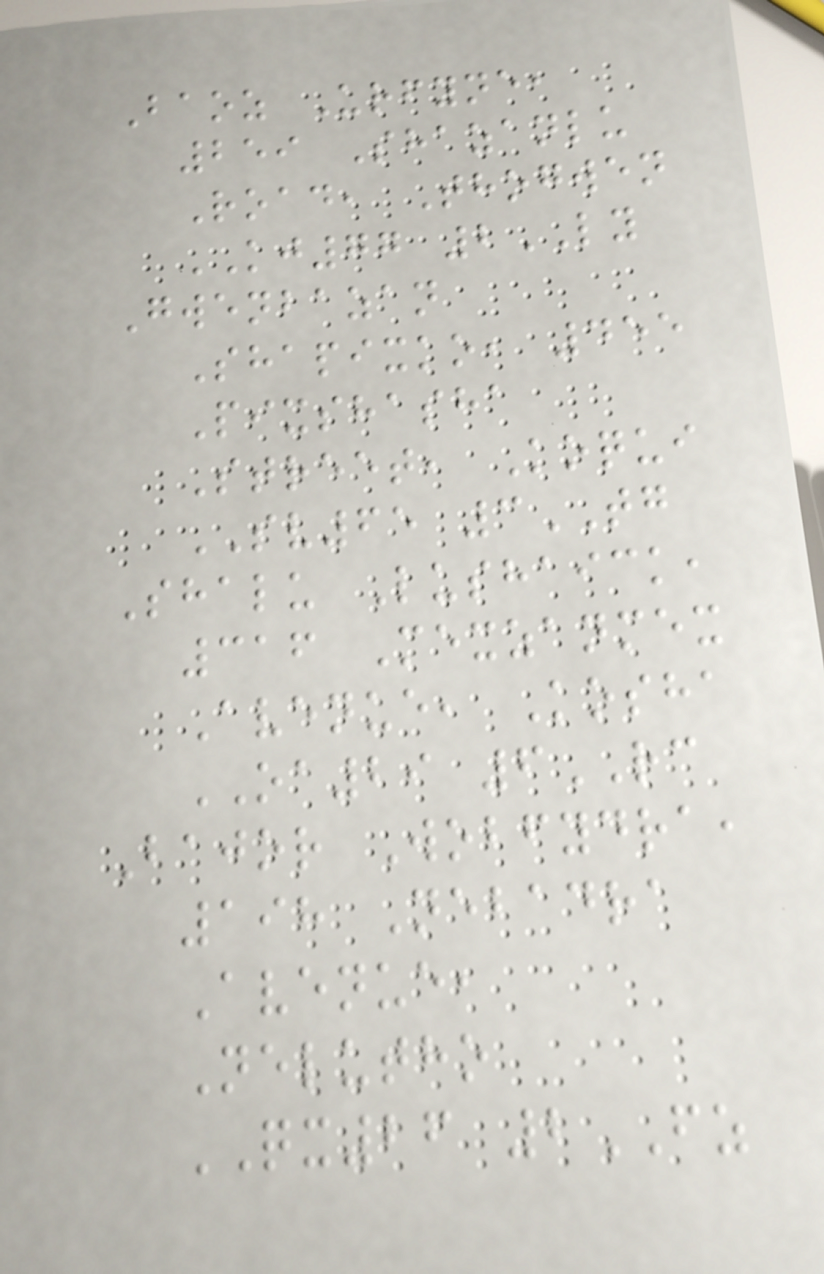Baoz Urfyne,
259 Shazanlu
Road, Thogwen
KJ77 2LY
Gwenbazan
Shapixko, 455
Pixshasha
Street, Koqui
SV65 3TG
Shalu Lushaick,
316 Mexzanmex
Avenue, Kosha
OA29 6RC
Bajor Wobfydra,
198 Nebadra
Avenue,
Nelutho
QX26 2FZ
